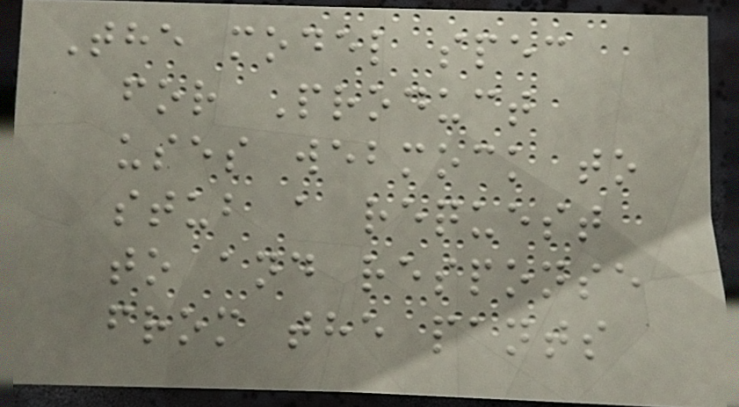The model spec
for Product
uses webmock to
stub a request
to and response
from the pants
